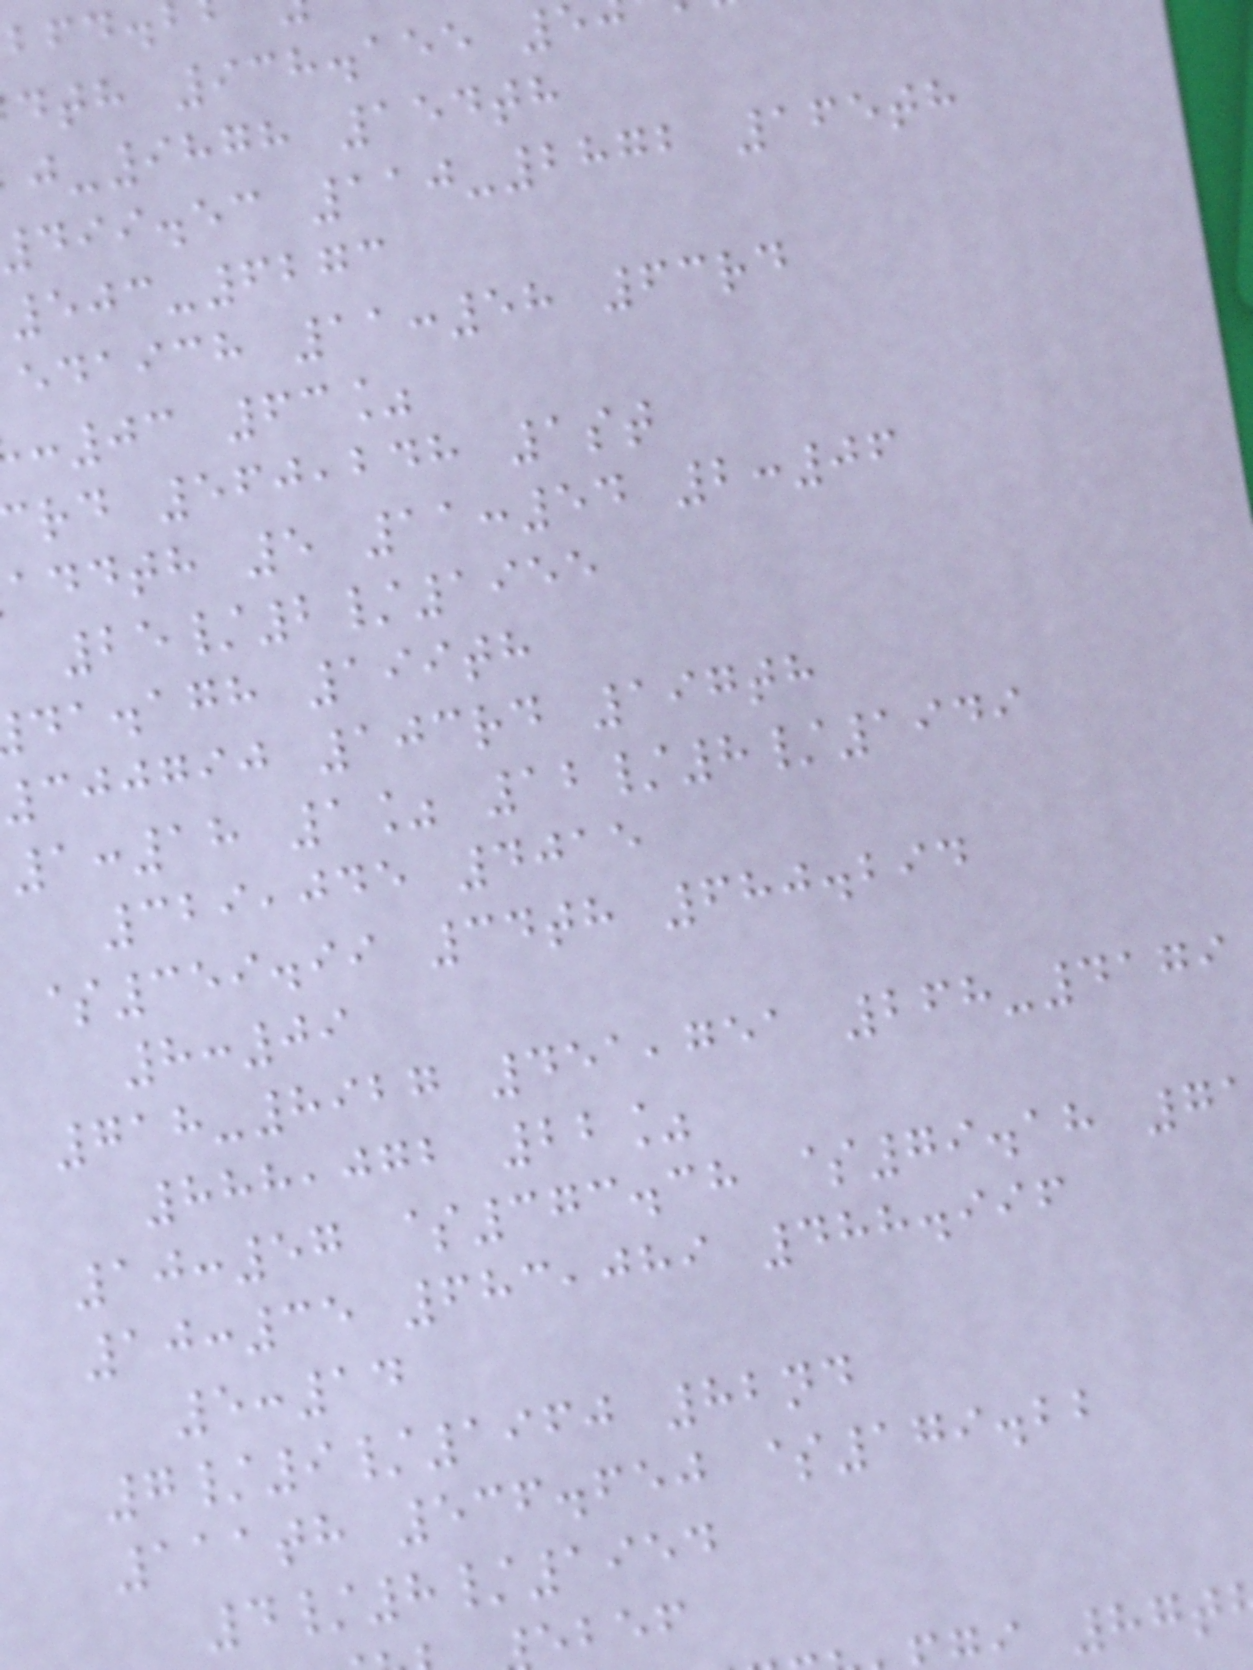dth 938.155 5
-9878 154th
dii.ec 110-2872 165th
503-6273
edaich 11:58 63rd
:03 63%
rd 560,248 1st
addth 5 11:54 2:06
25/2/1955
da.agh 199th
300790 103rd 197th
1:18 1% 12/8/1949
329,045 4015
$359.99 34th 680.294
8:09
718-8927 451,751 268-4179
888,072 22%
10:57 $373.38 $79.18 7
10:35 683,089 488.996
5:14
7/9/1960 82nd
111th 536.650 $179.22
4/8/1954
